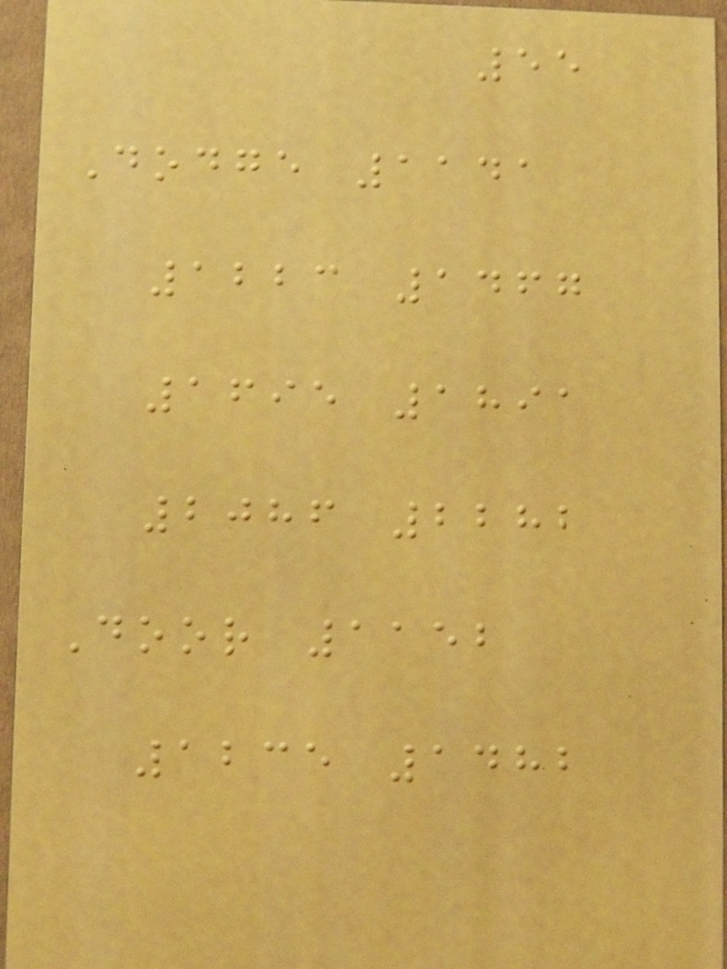55
Dodge 1141
1223 1467
1695 1891
2086 2282
Door 1152
1235 1482
